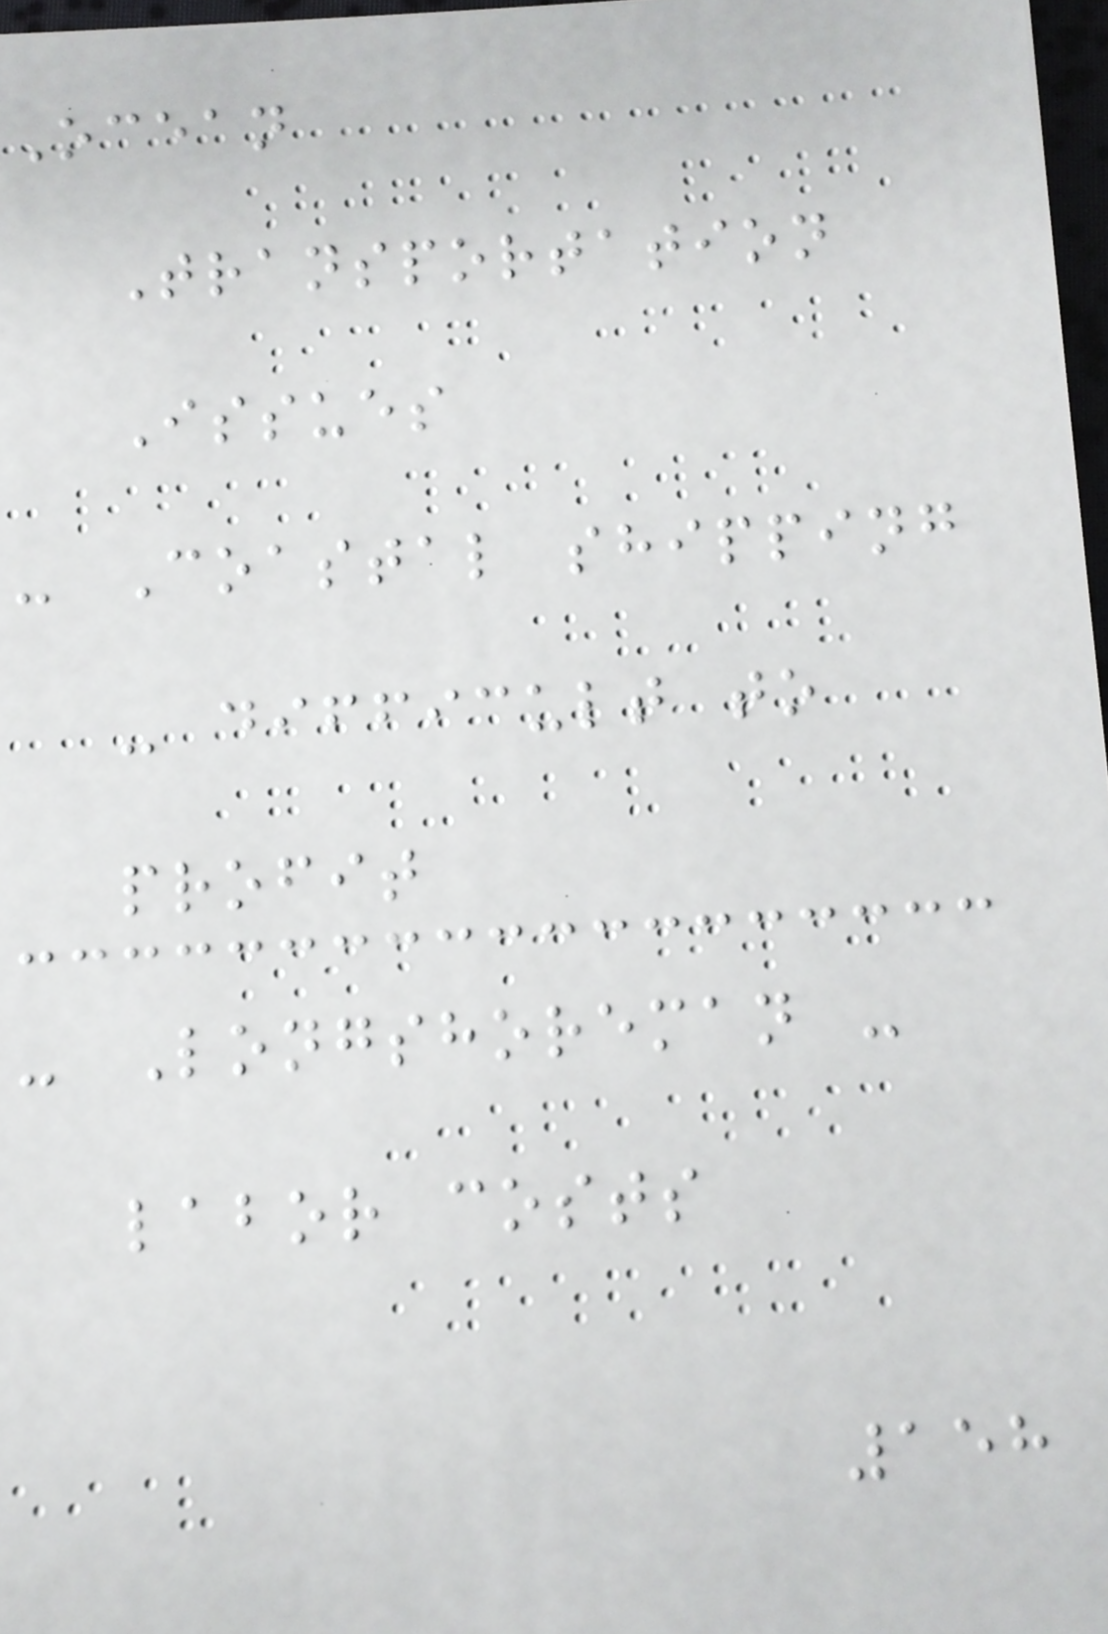Ocean
Transportation
Issues
- Coastal shipping
- difficult to
profit
- Longshoreman -
labor costs
158
